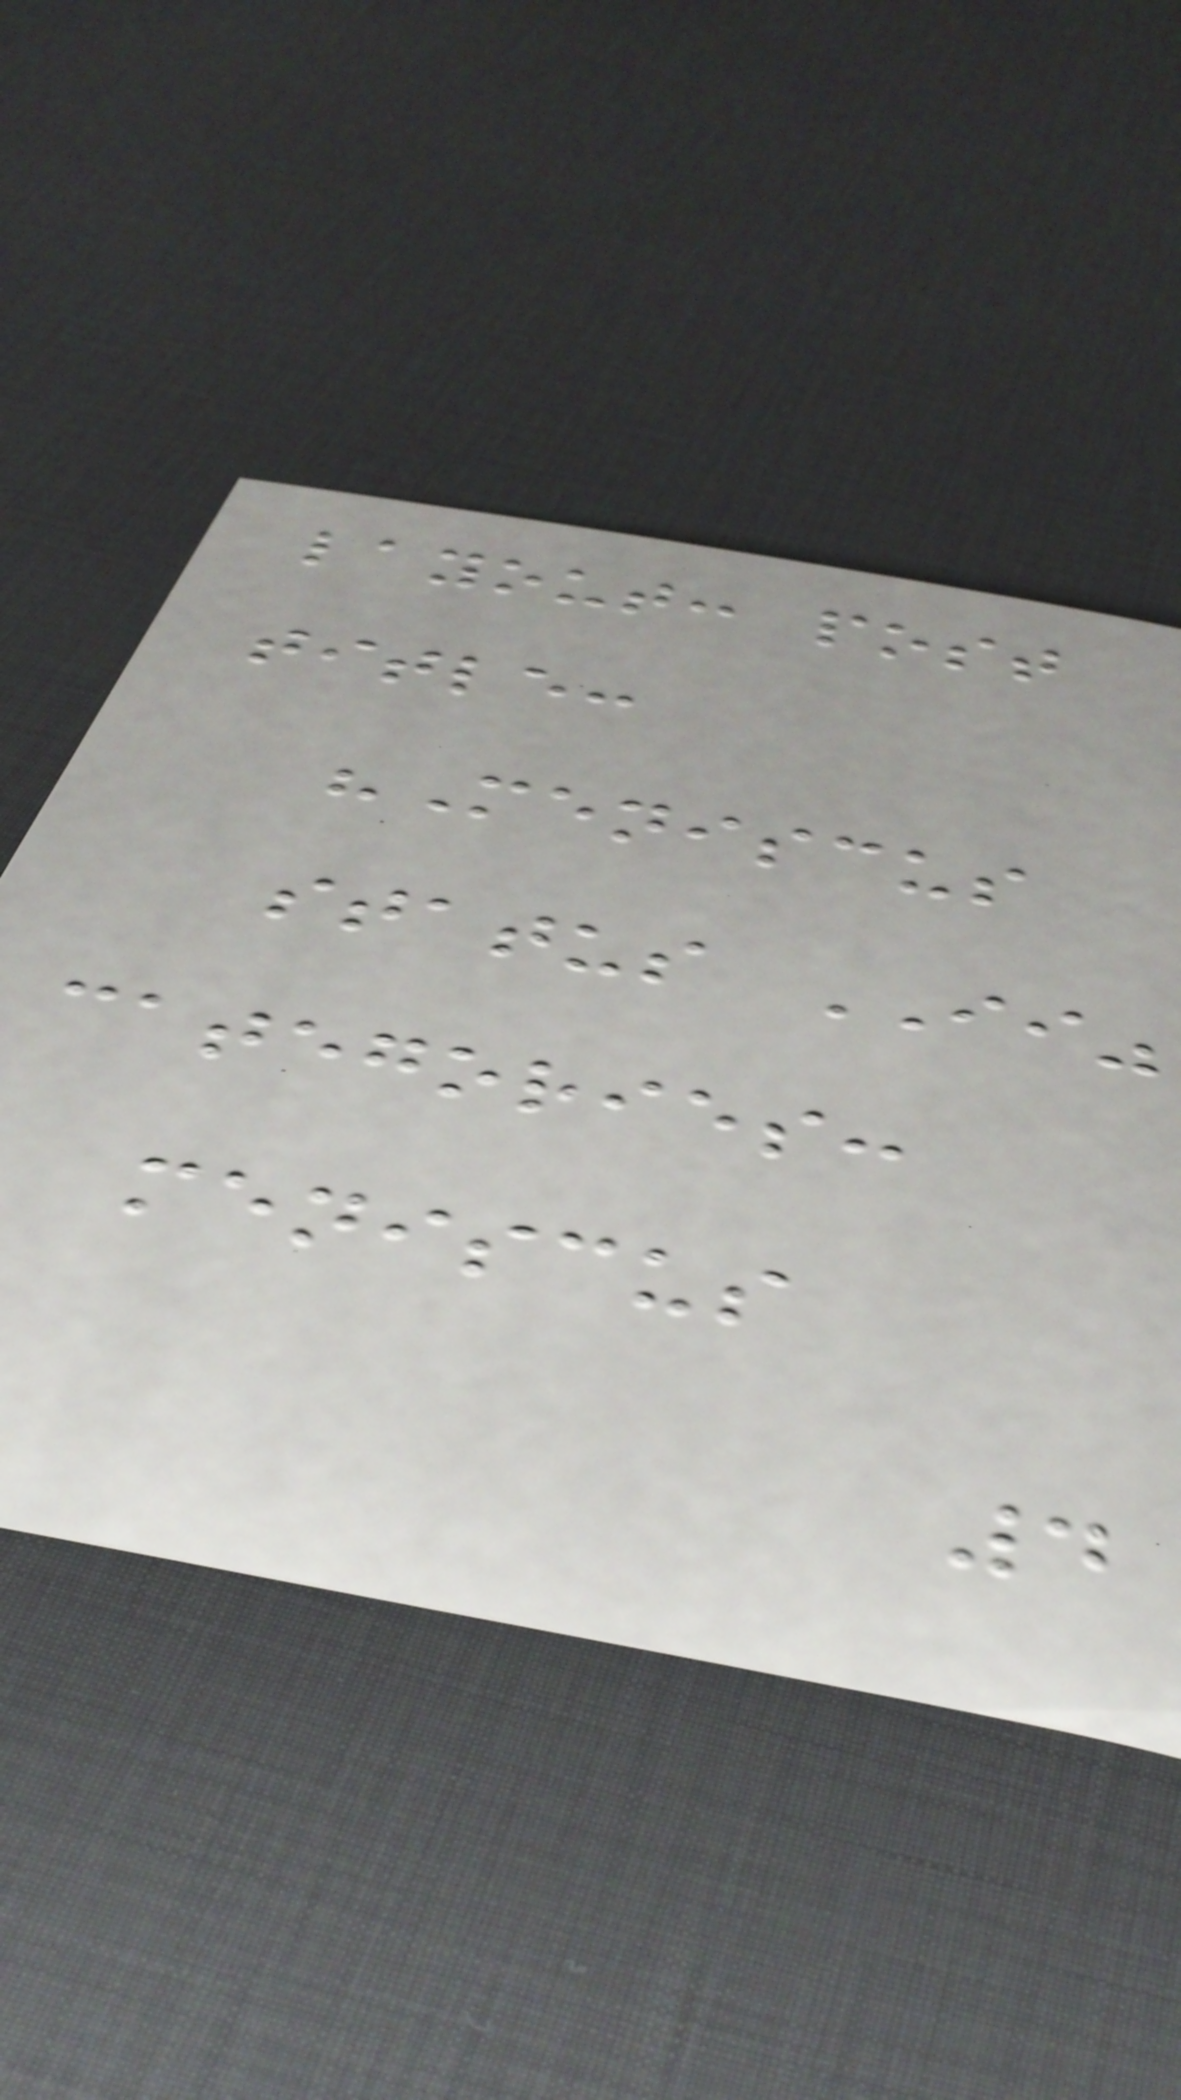layout: post
title:
"Meniscus
status II"
categories:
meniscus
4
